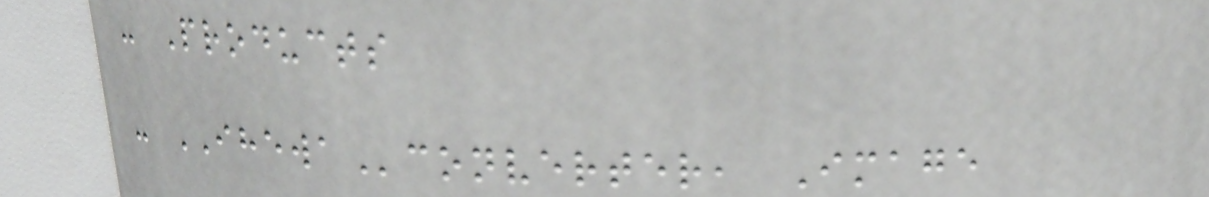- Products
- IHEWAconverter, Image
